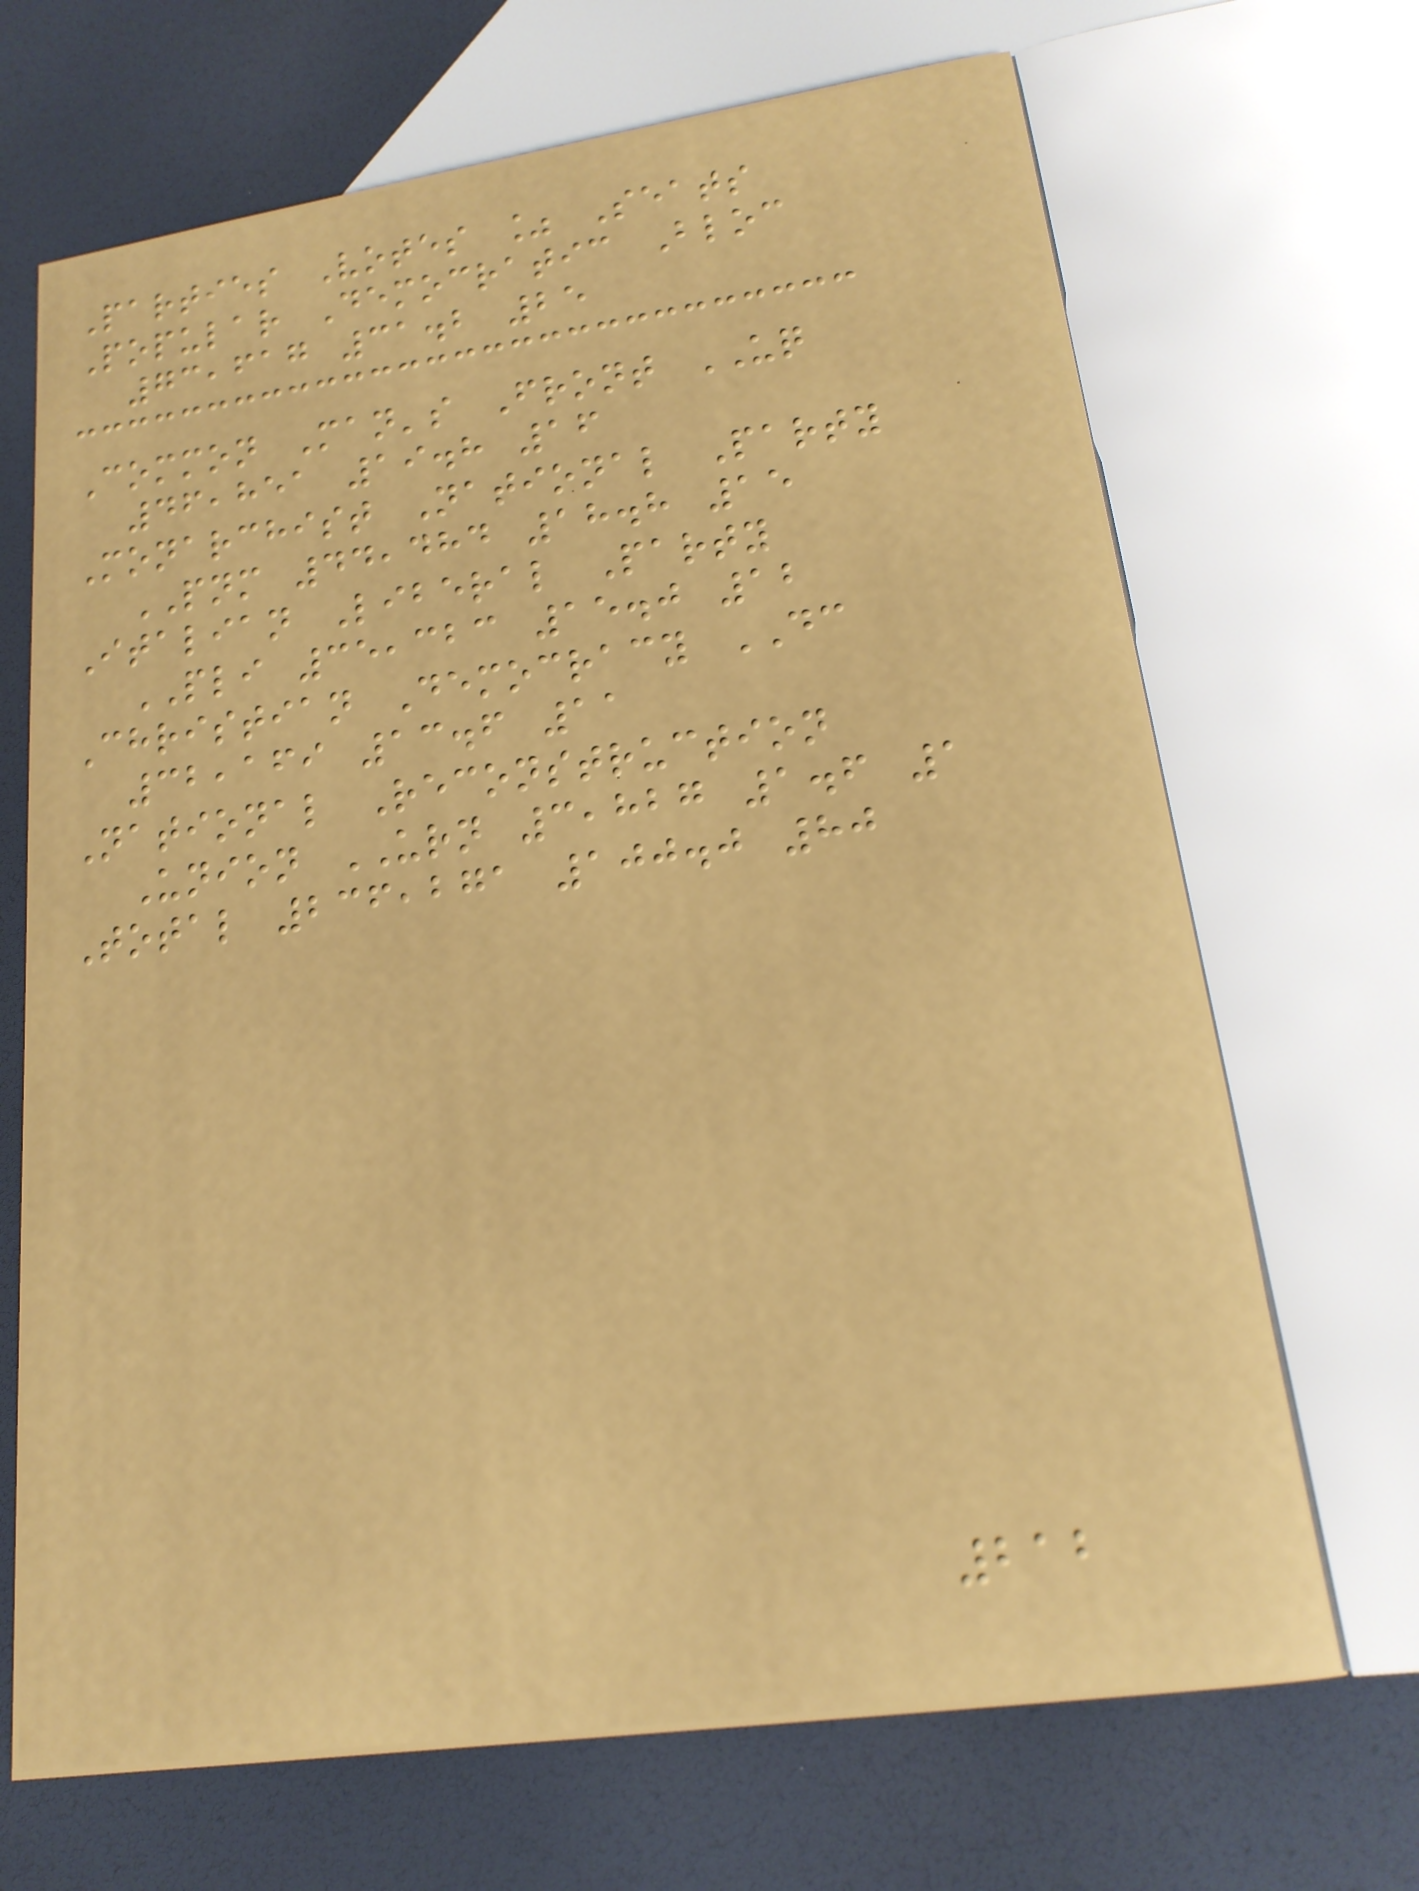Parties Votes % Seats
Popular Democratic Bloc
73,617 31.2 25
Common Man's Front UQ
46,851 19.8 16
Monarchist National Party
PNM 44,484 18.8 15
Italian Liberal Party
PLI 35,323 15.0 12
Christian Democracy DC
32,169 13.6 11
National Reconstruction
Union URN 3,827 1.6 1
Total 236,271 100.0 80
212
